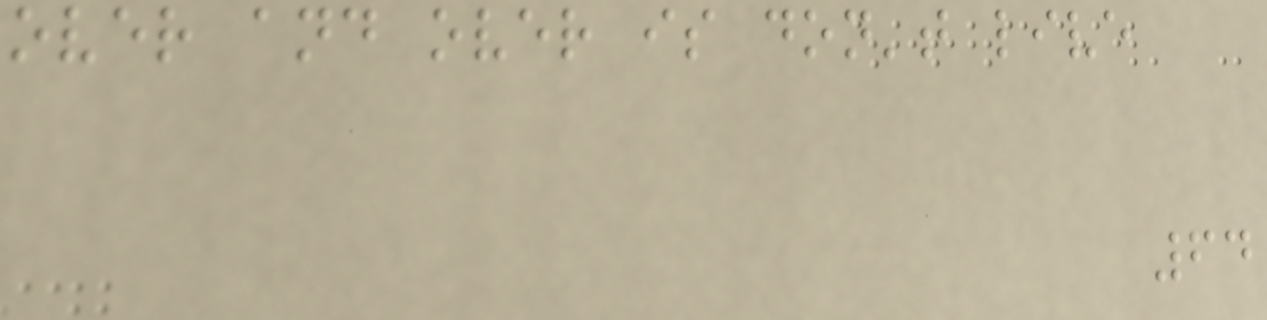over and over is don't live
64
